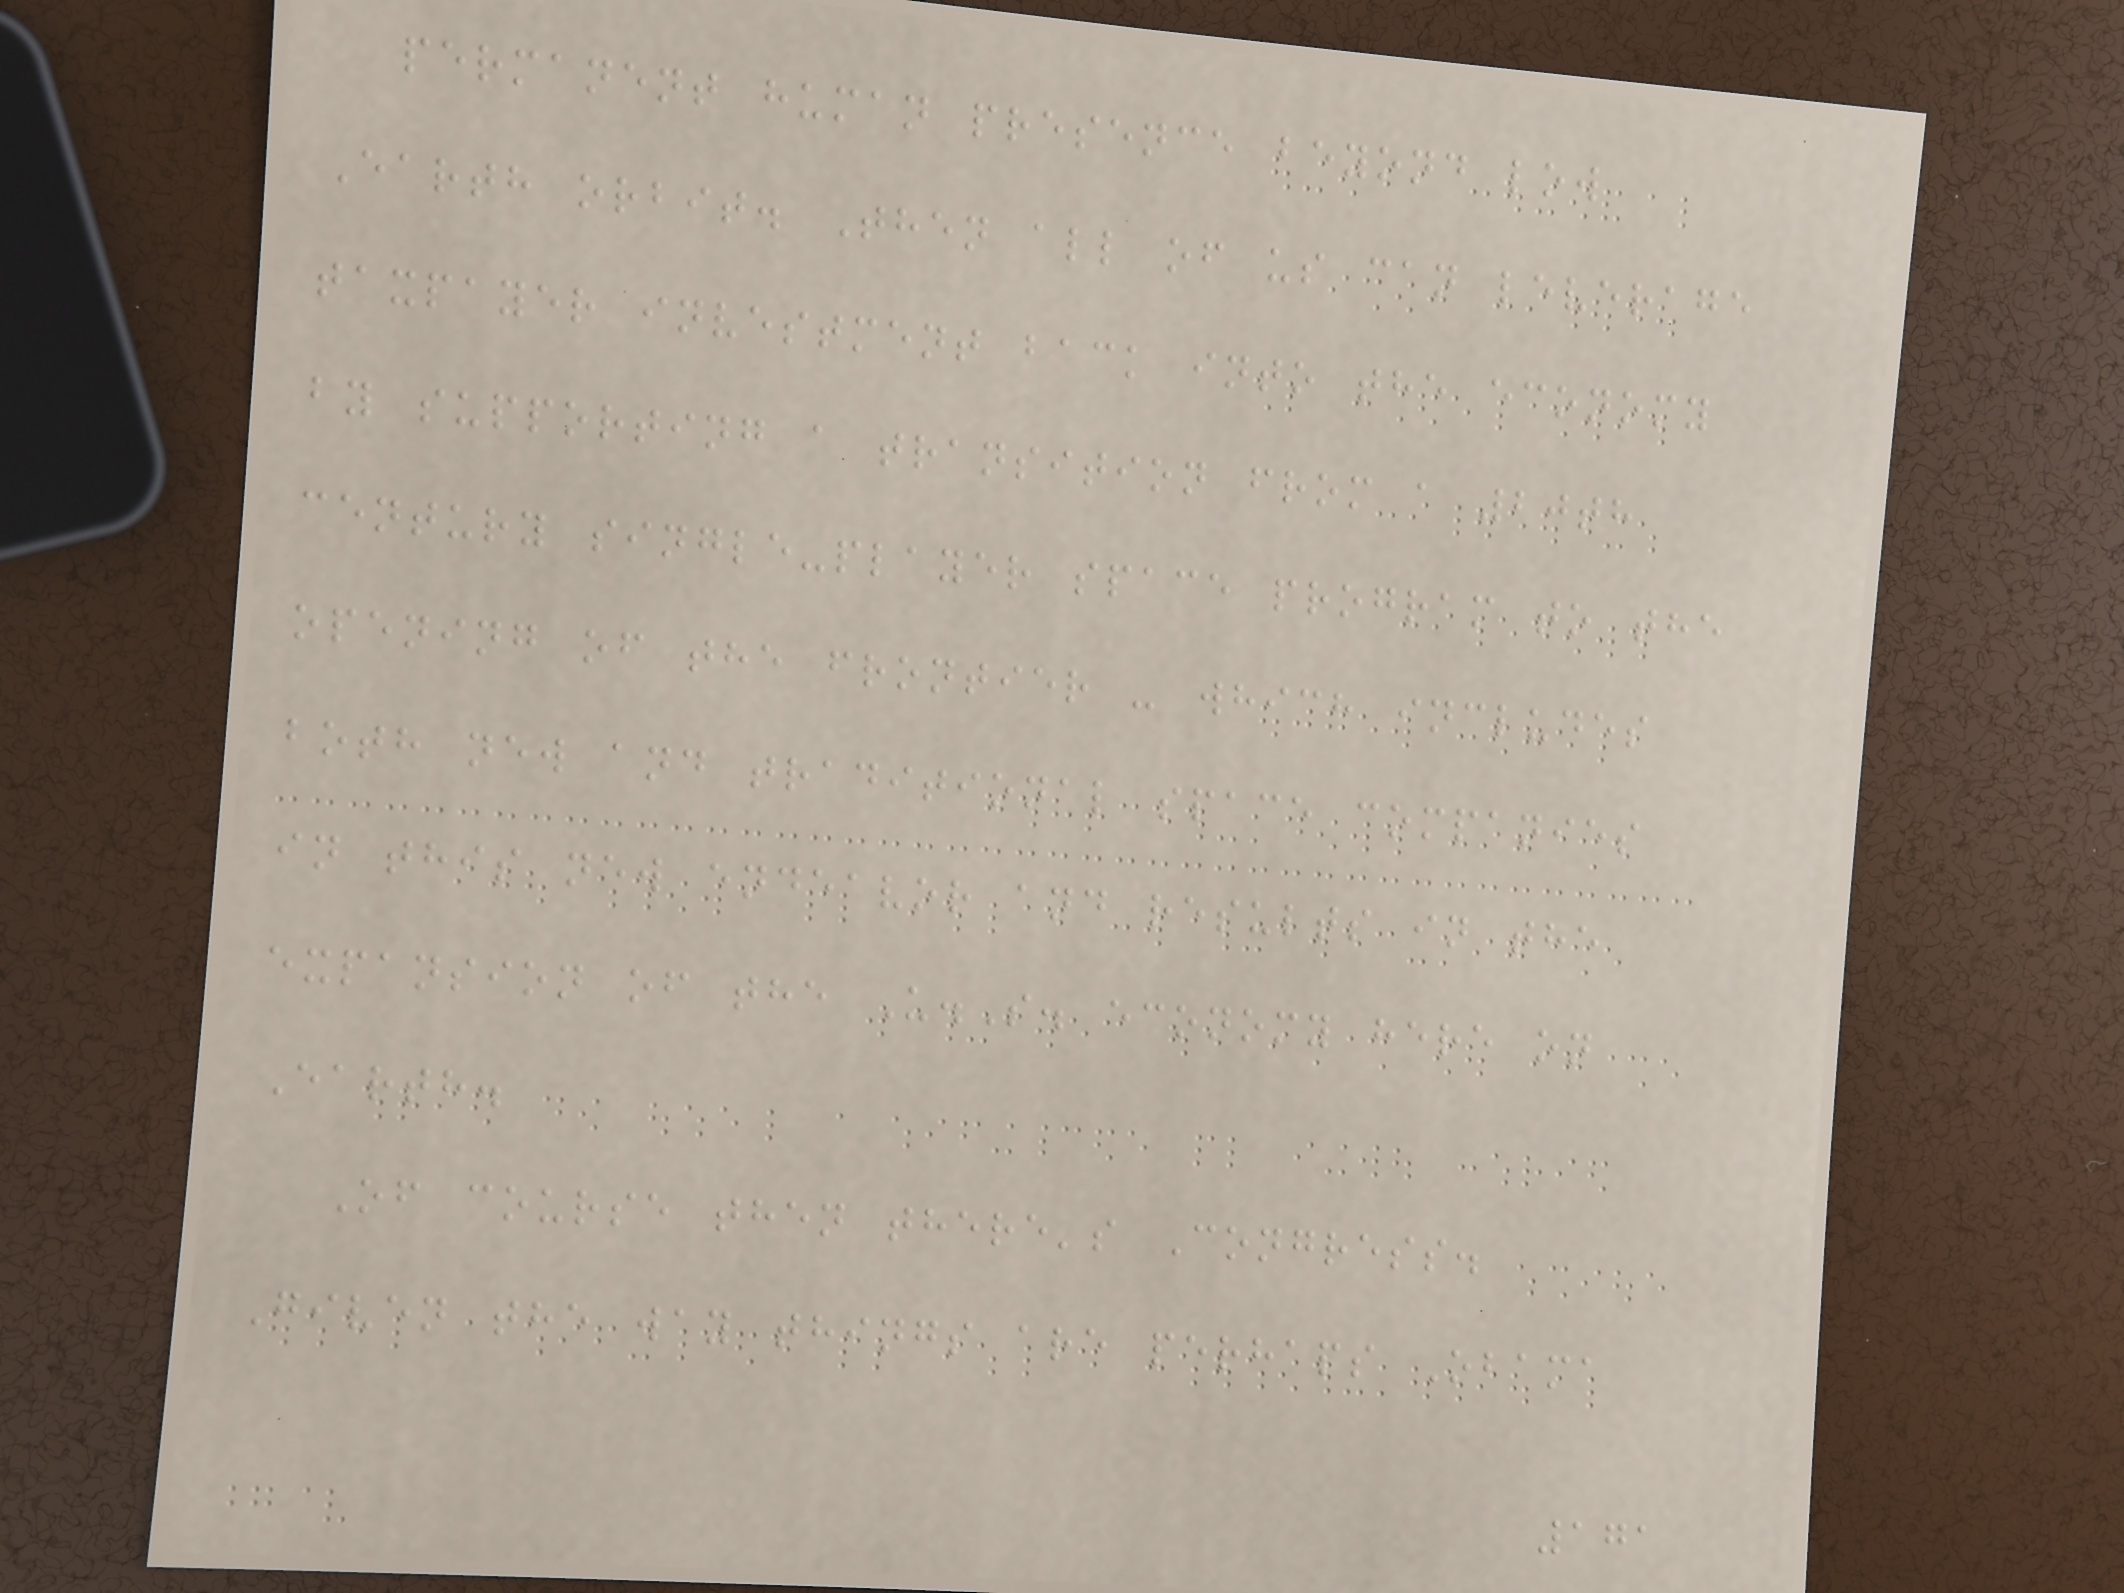permanent human presence beyond low
Earth orbit. Then all of us can leverage
taxpayer investment back into the economy
by supporting a transition from a 20th
century single-player space program to the
opening of the frontier - which includes
both new and traditional space companies
in this new endeavor and results in the
expansion of the U.S. economy here on
Earth.
Of course then there's Congress.
Given the way things are perhaps Obama
171
